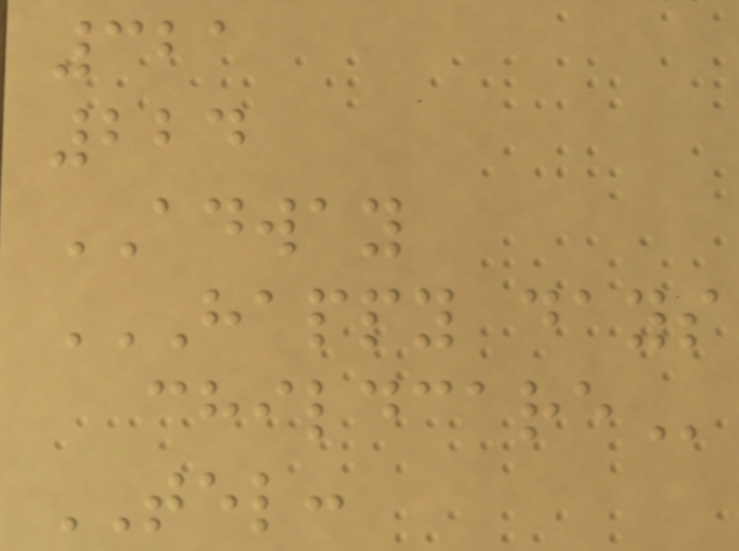321
224
ADWAY
HAPPY DAYS
CHILDCARE
TEL:
